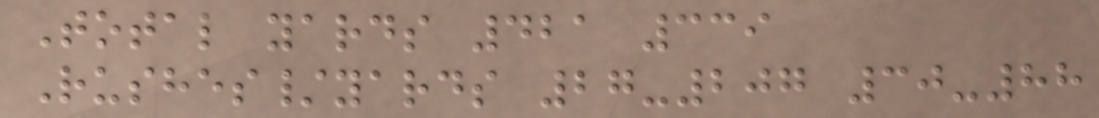Total yards 421 339
Rushes/yards 27-207 30-88
